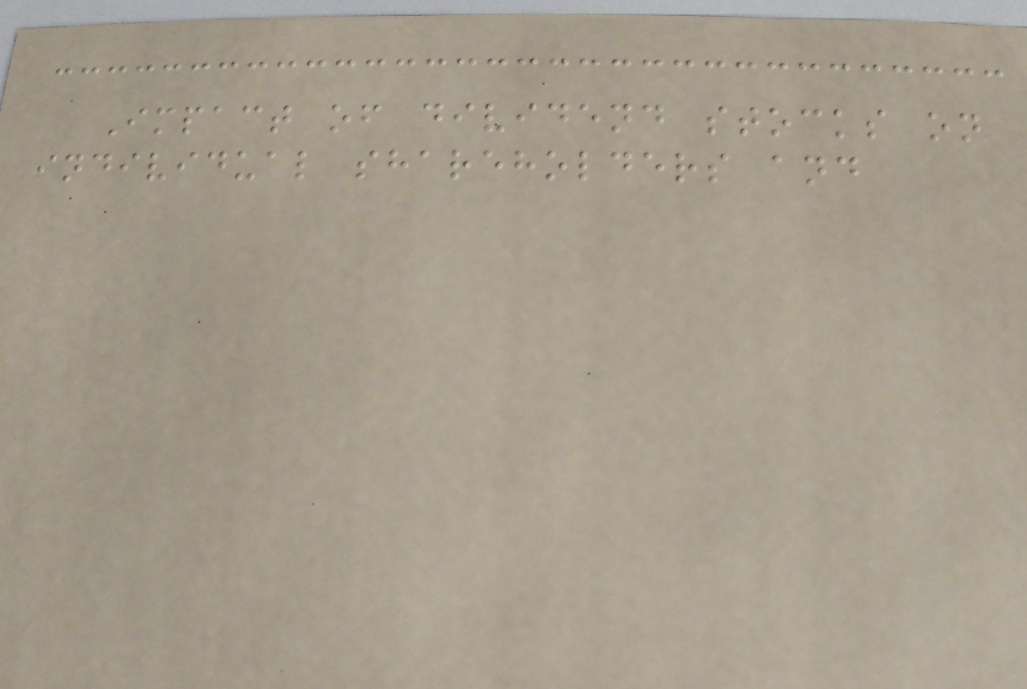Impact of dividend stocks on
individual shareholders and
